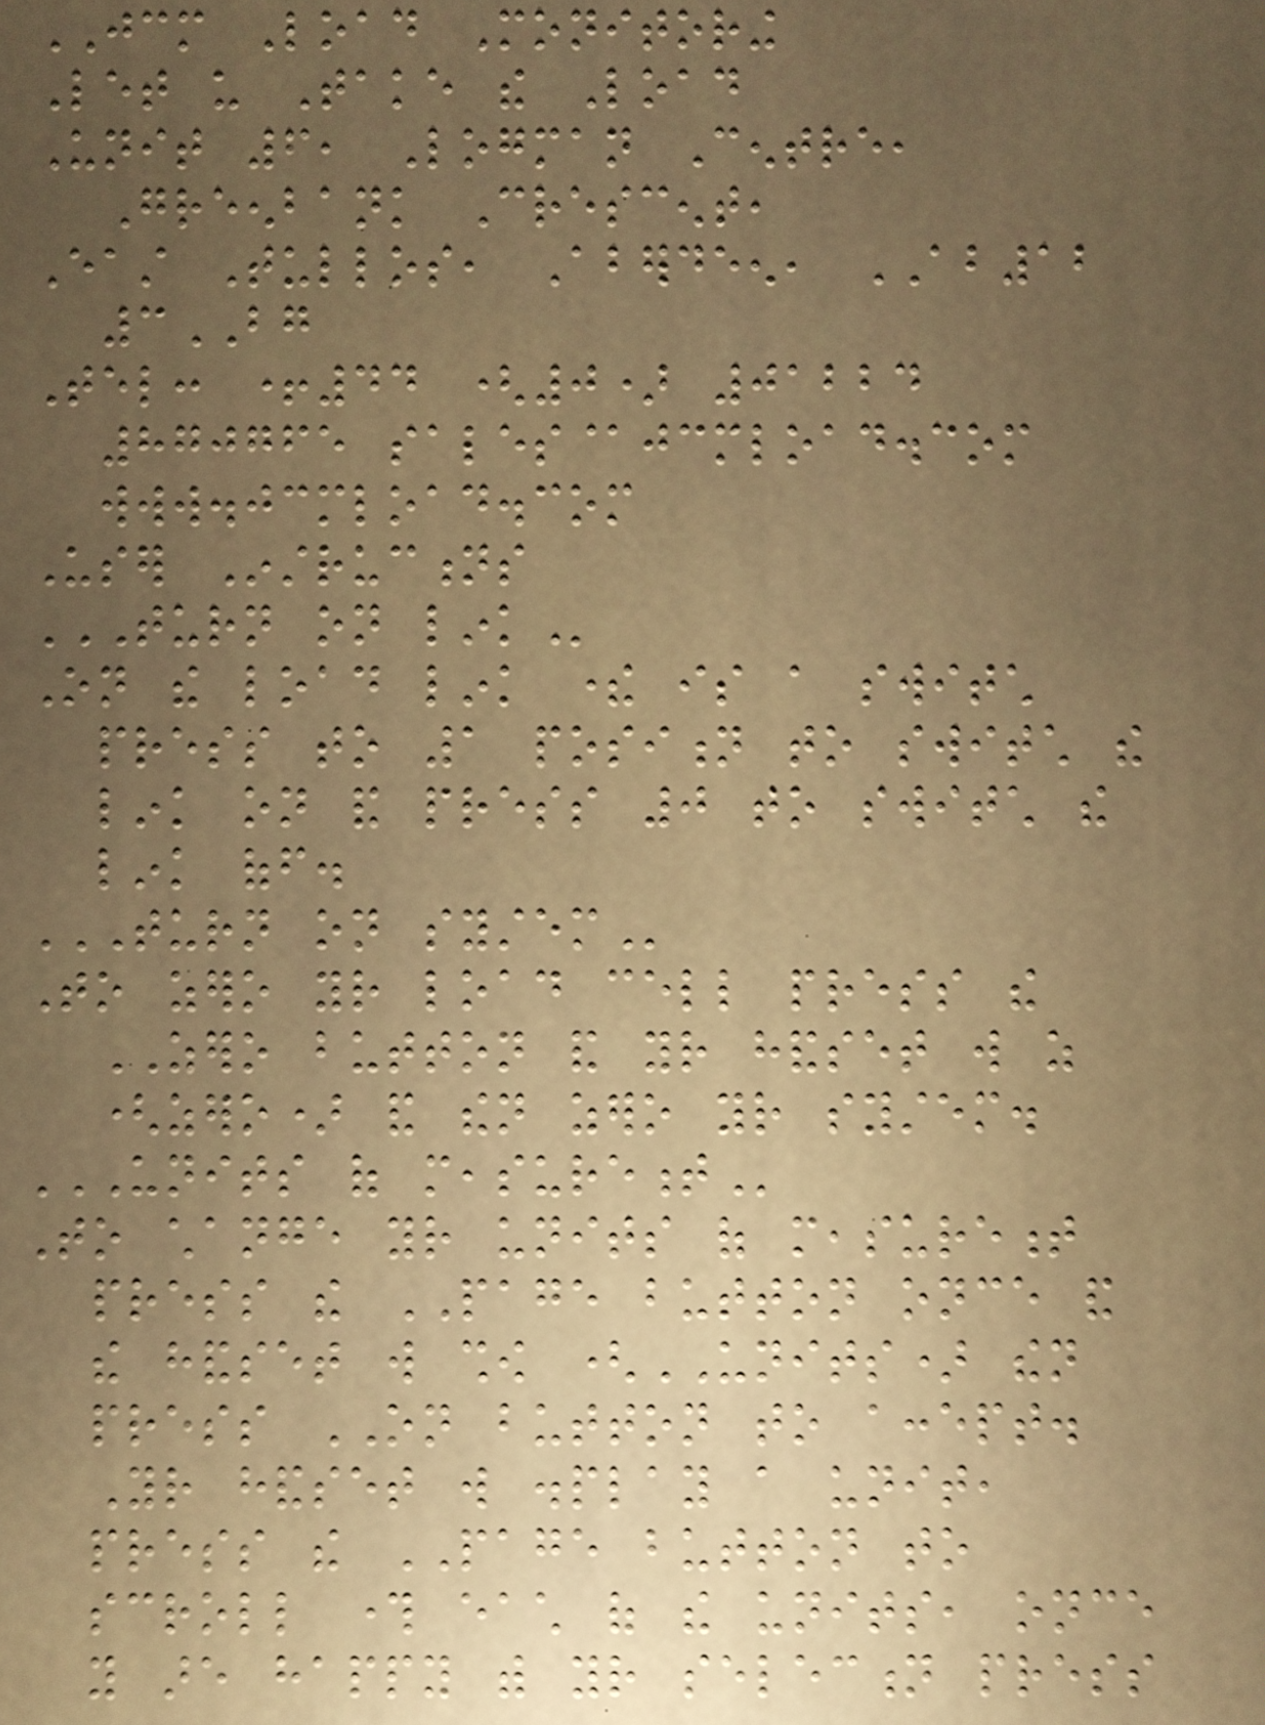JCM Load Monitoring
Let us Take the Load
Unit 6, Logman Centre,
Greenbank Crescent,
East Tullos, Aberdeen, AB12
3BG
Tel: +44 (0) 01224
870765 sales@jcmload.com
www.jcmload.com
User Instructions
TURN ON LINK
On the load link there is a switch
press to 1 position to switch the
link on and press 0 to switch the
link off.
TURN ON SYSTEM
To zero your load cell press the
ZERO button and your handset will as
(zero) and then zero your system.
UNITS OF MEASUREMENT
To change your units of measurement
press the PAGE button once and
the handset will show (UNITS) then
press ON button to accept.
Your handset will display a unit,
press the PAGE button to
scroll through each of the units, once
you are happy with your selection press
